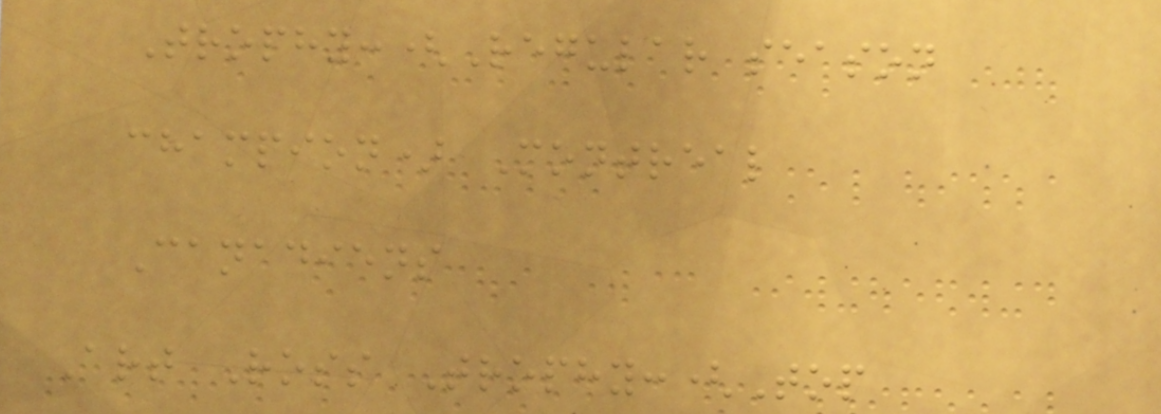Trophy:(Regular season
champion) Montreal
Canadiens
Art Ross Trophy:(Top
